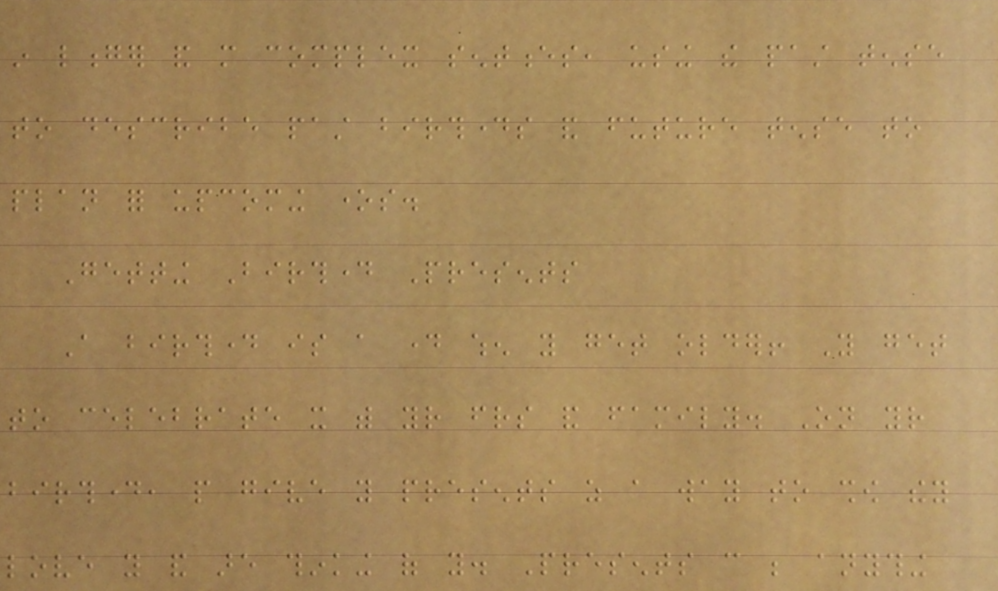in longer and more complex sentences, using the past tense
to describe past birthdays and future tense to
plan for upcoming ones.
Getting Birthday Presents
A birthday is a day when you get older! You get
to celebrate it with your friends and family. On your
birthday, people give you presents as a way to show they
love you and are thinking of you. Presents can be anything
